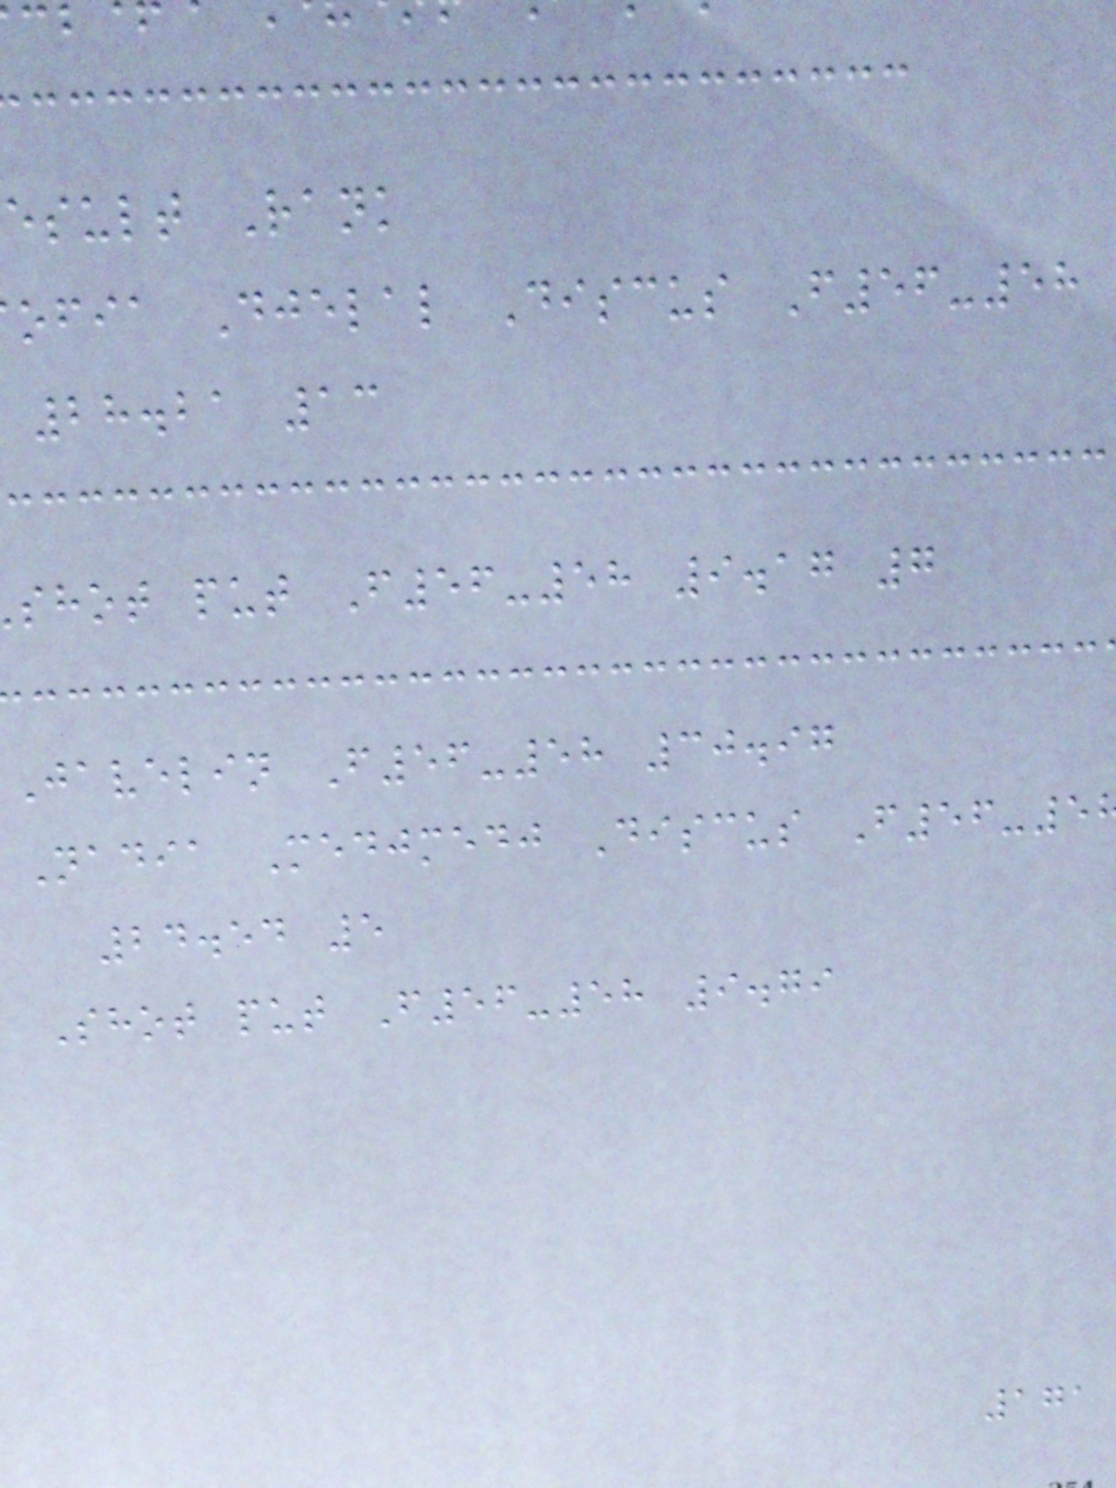esult Rank
ofia Djelal Discus F56-58
28.21 13
shot put F56-58 9.17 7
Javelin F56-58 30.97
Nadia Medjmedj Discus F56-5
24.54 5
Shot put F56-58 9.79
171
